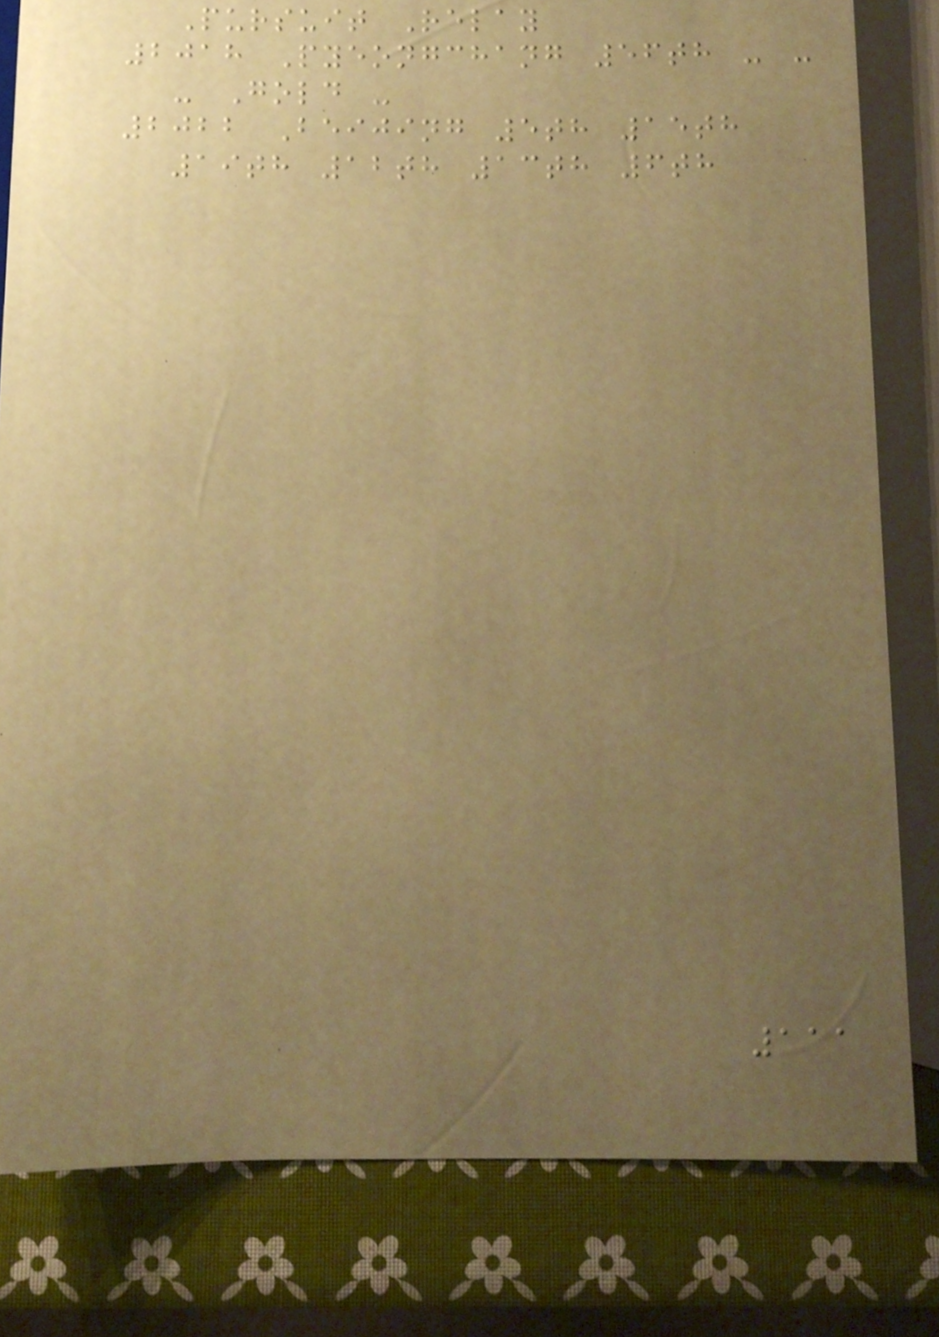Pursuit Relay
2018 Pyeongchang 56th - -
- Gold -
2022 Beijing 5th 15th
19th 12th 13th 6th
111
